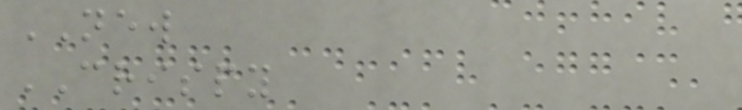NEW
CRISPY
